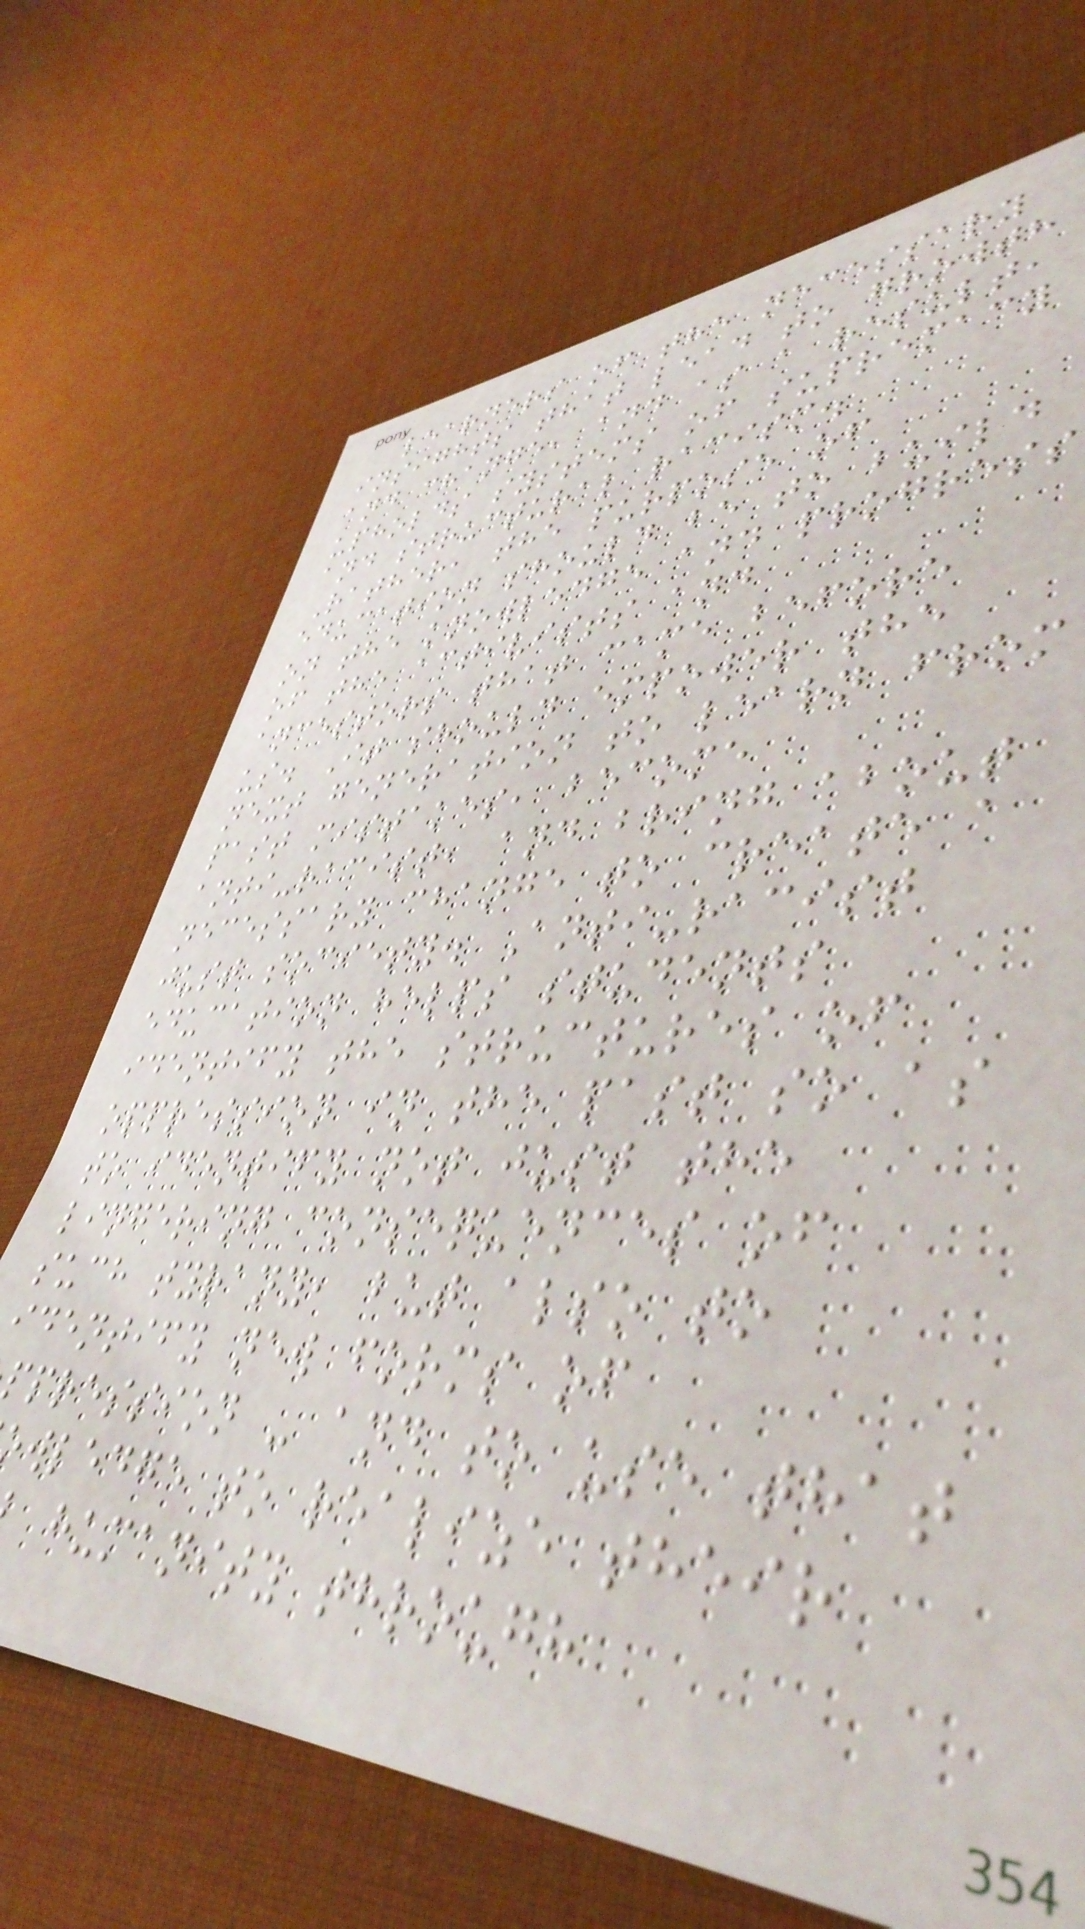learners of the necessary
insights that lead to growth
and change, and as a result,
upholds systems of supremacy
and structural racism.
Rather, the purpose of
education should be to build
on the knowledge and progress
of the activists and
ancestors that came before
us. It should empower the
next generation to learn from
past mistakes, become
anti-racist, and bring about
necessary change to create a
just society. Anti-racist
education helps students
identify the structures of
oppression in the past so as
to identify not just the
lingering consequences of
such tyrany, but also to
identify new forms of
pression - and to use that
wledge to realize their
humanity through
